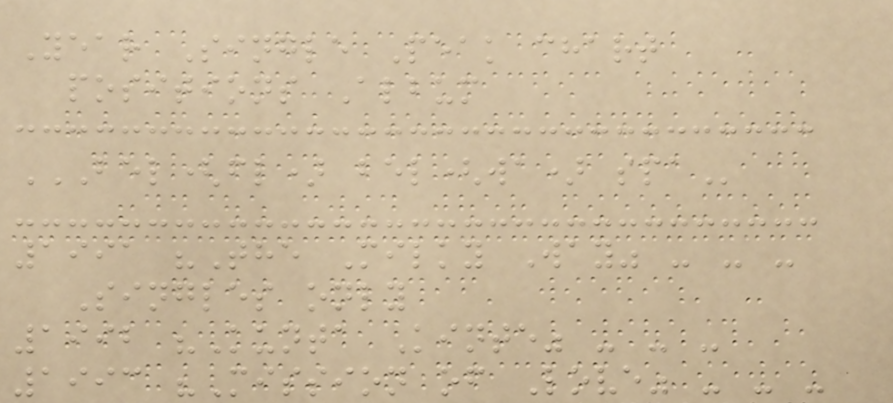Year Single Peak chart
positions Album
BEL(FL) BEL(WA) SPA
1991 "The Milky Way" - - -
Singles only
1992 "Kunta Kinte" - - -
1993 "Mission of Love" - - -
